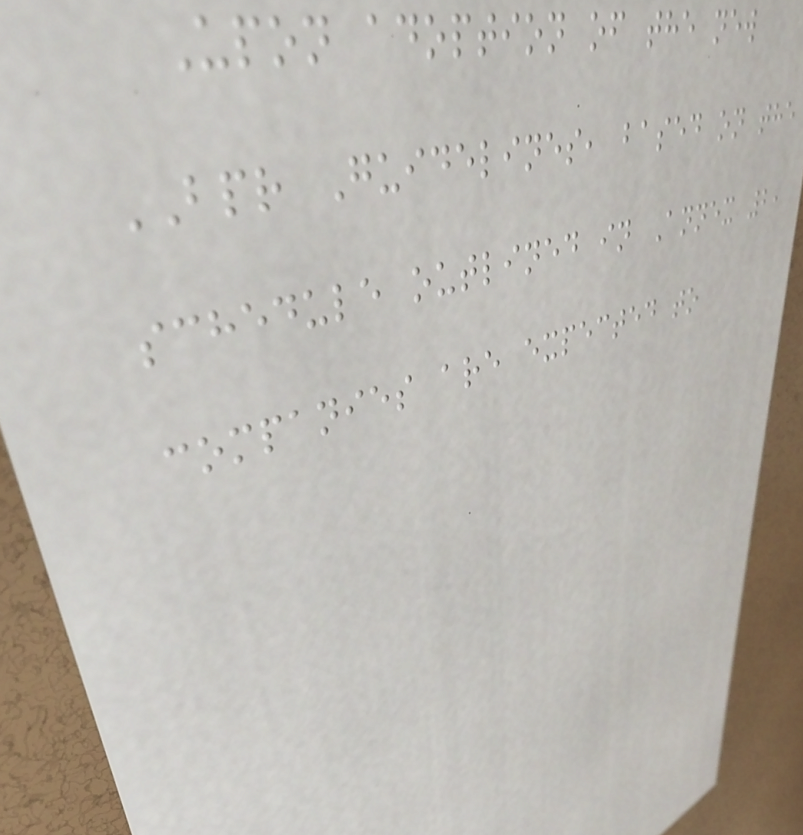Upon adoption of the new
BPR Guidelines, based on the
schedule outlined in Annex 2,
companies are expected to
